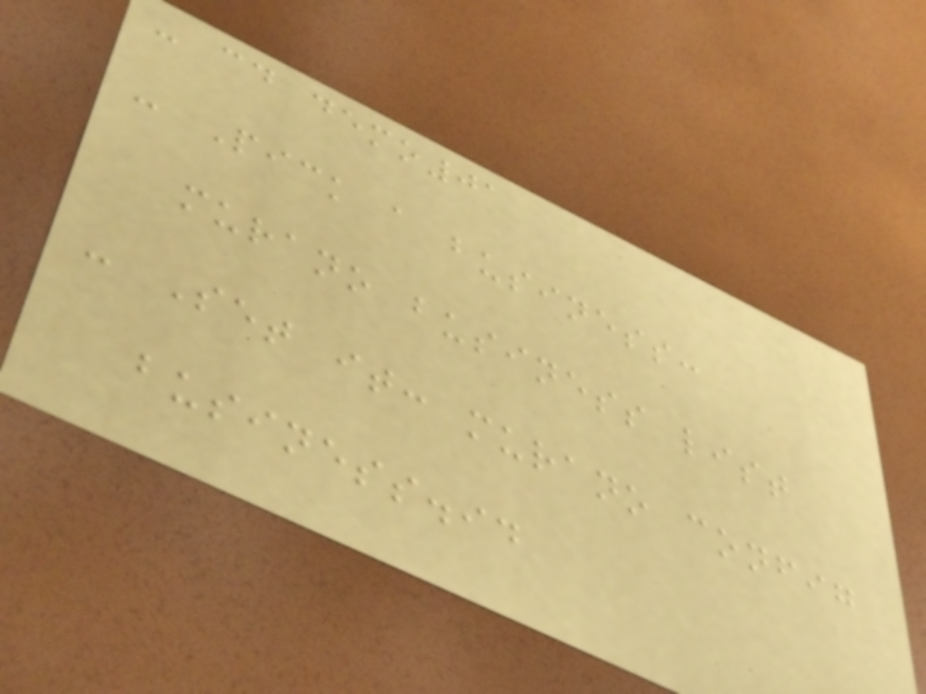- cd demo01
- Pick a business:
murano business list
- Set it: murano config
business.id
